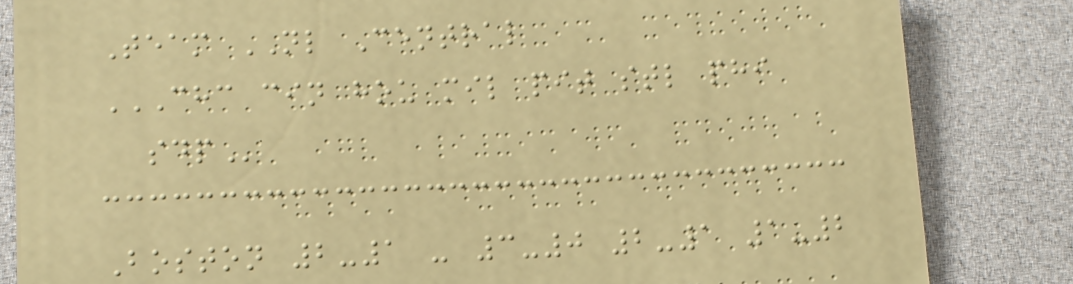Team NL Central
CHC CIN HOU MIL PIT STL PHI
SDP
Boston 2-1 - 3-0 2-1 1-2
